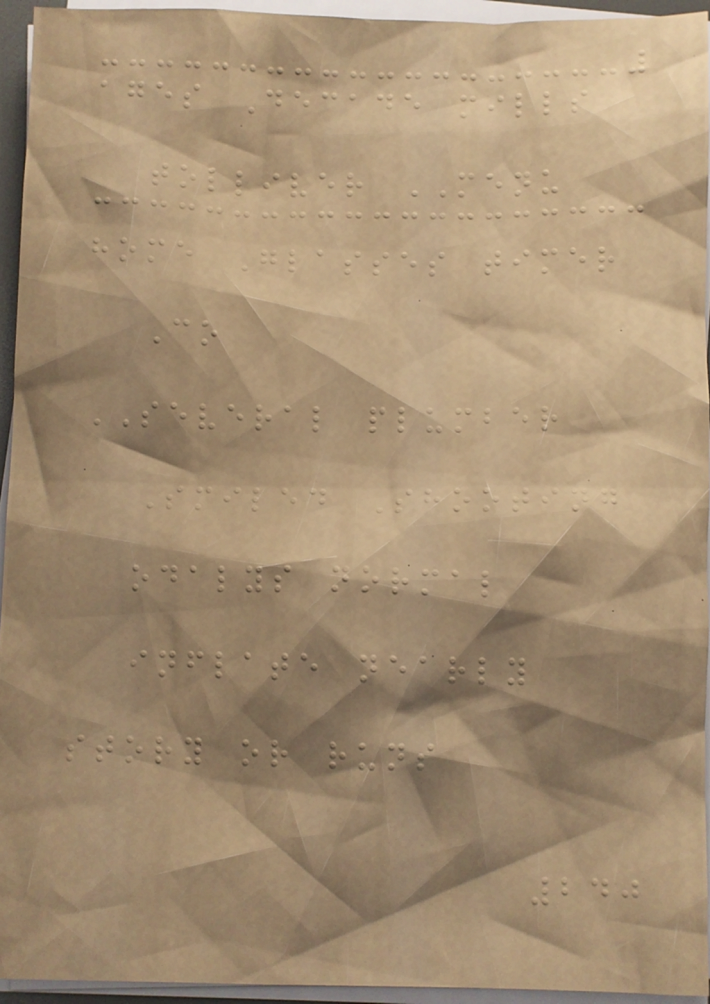ages Decade mills
tolliver MENU
home Glasses timer
Co
SEVERAL plumber
Smiled Shooting
odalys normal
inflate nearly
story or runs
240
